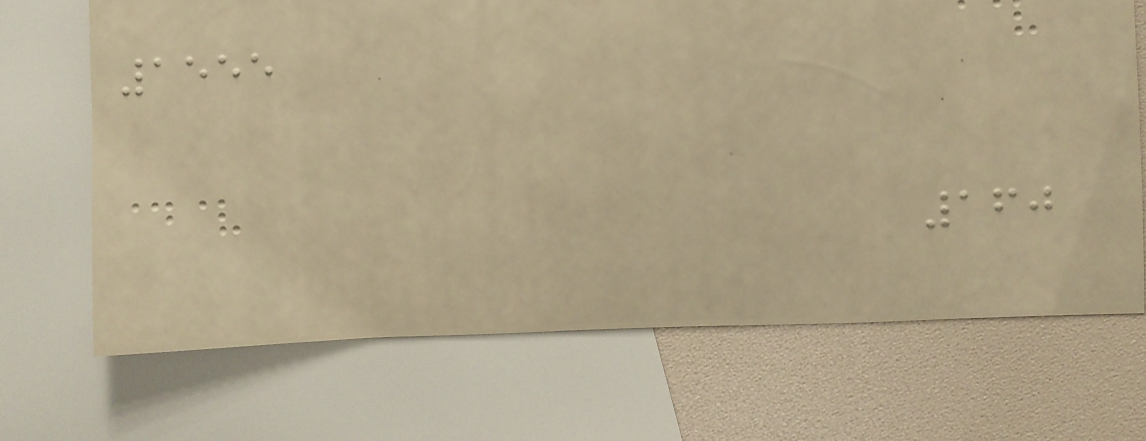1555
160
